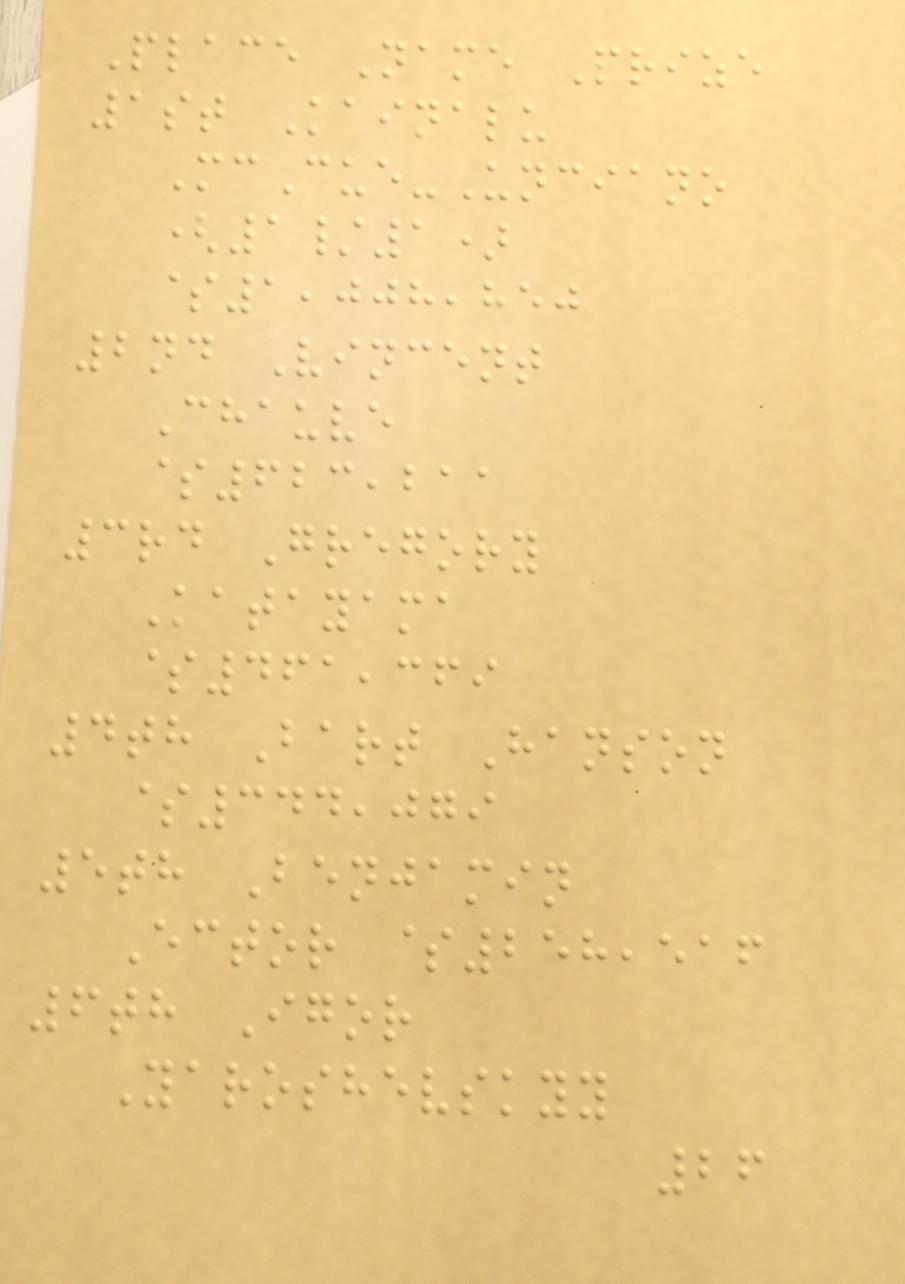Place Name Prize
1st Kainalu
McCue-Unciano
(1/1)
$1,008,850
2nd Vincent
Chauve
$623,211
3rd Gregory
Katayama
$461,369
4th Bart Hanson
$344,079
5th Benjamin
Ector $258,516
6th Igor
Yaroshevskyy
26
